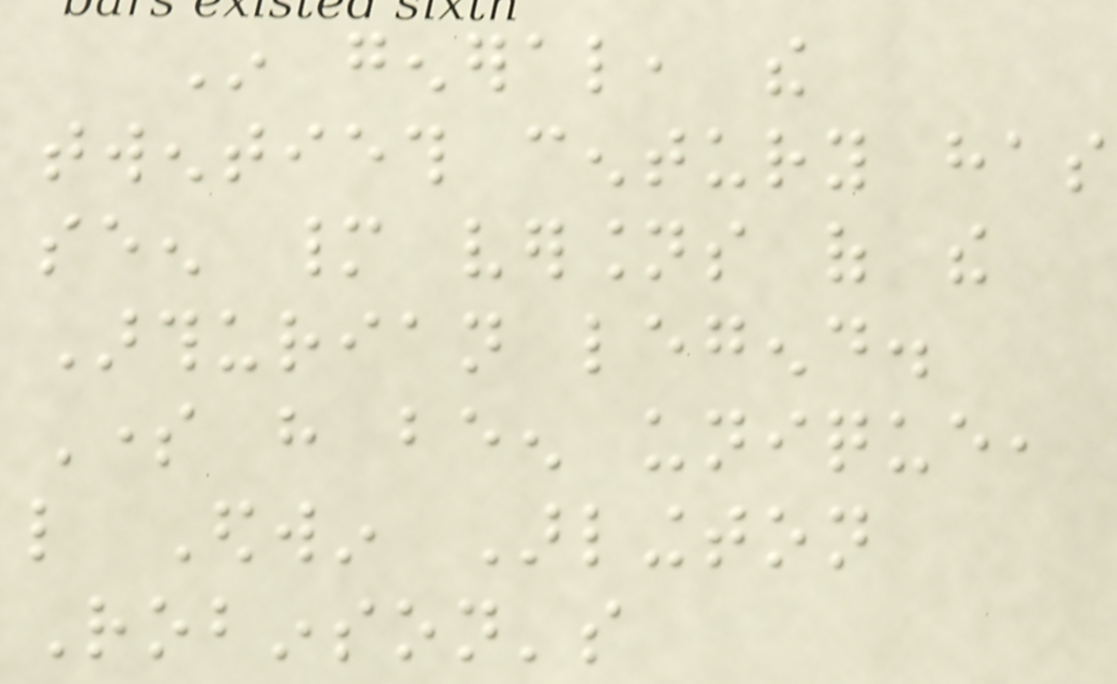In general, the
twentieth century has
seen many versions of the
Arthurian legend.
Some have been unique,
like Edwin Arlington
Robinson's
